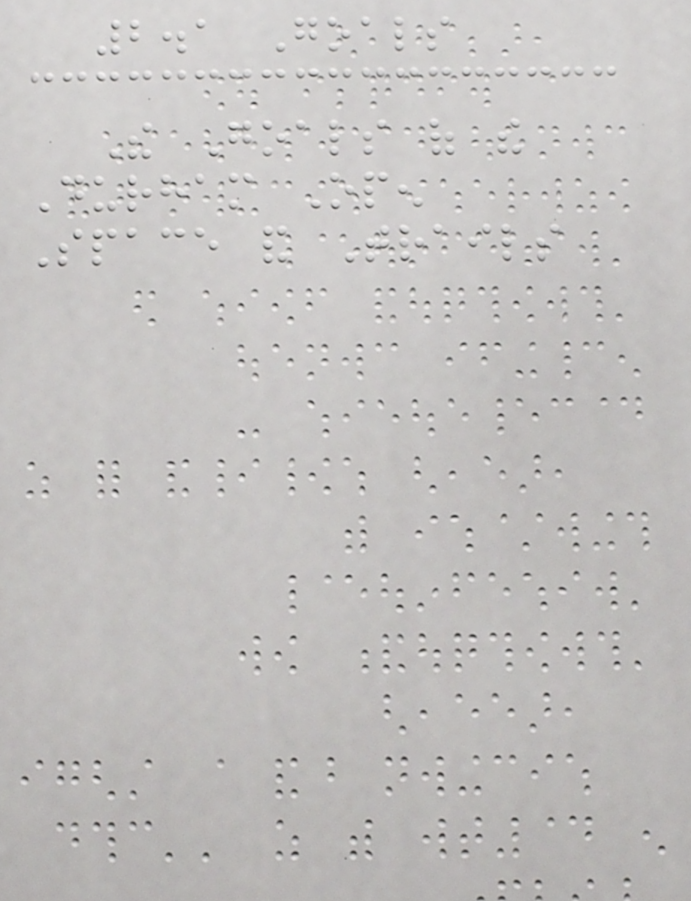2.1 Goals
The Goals of the
Durham Open
Space and Trails
